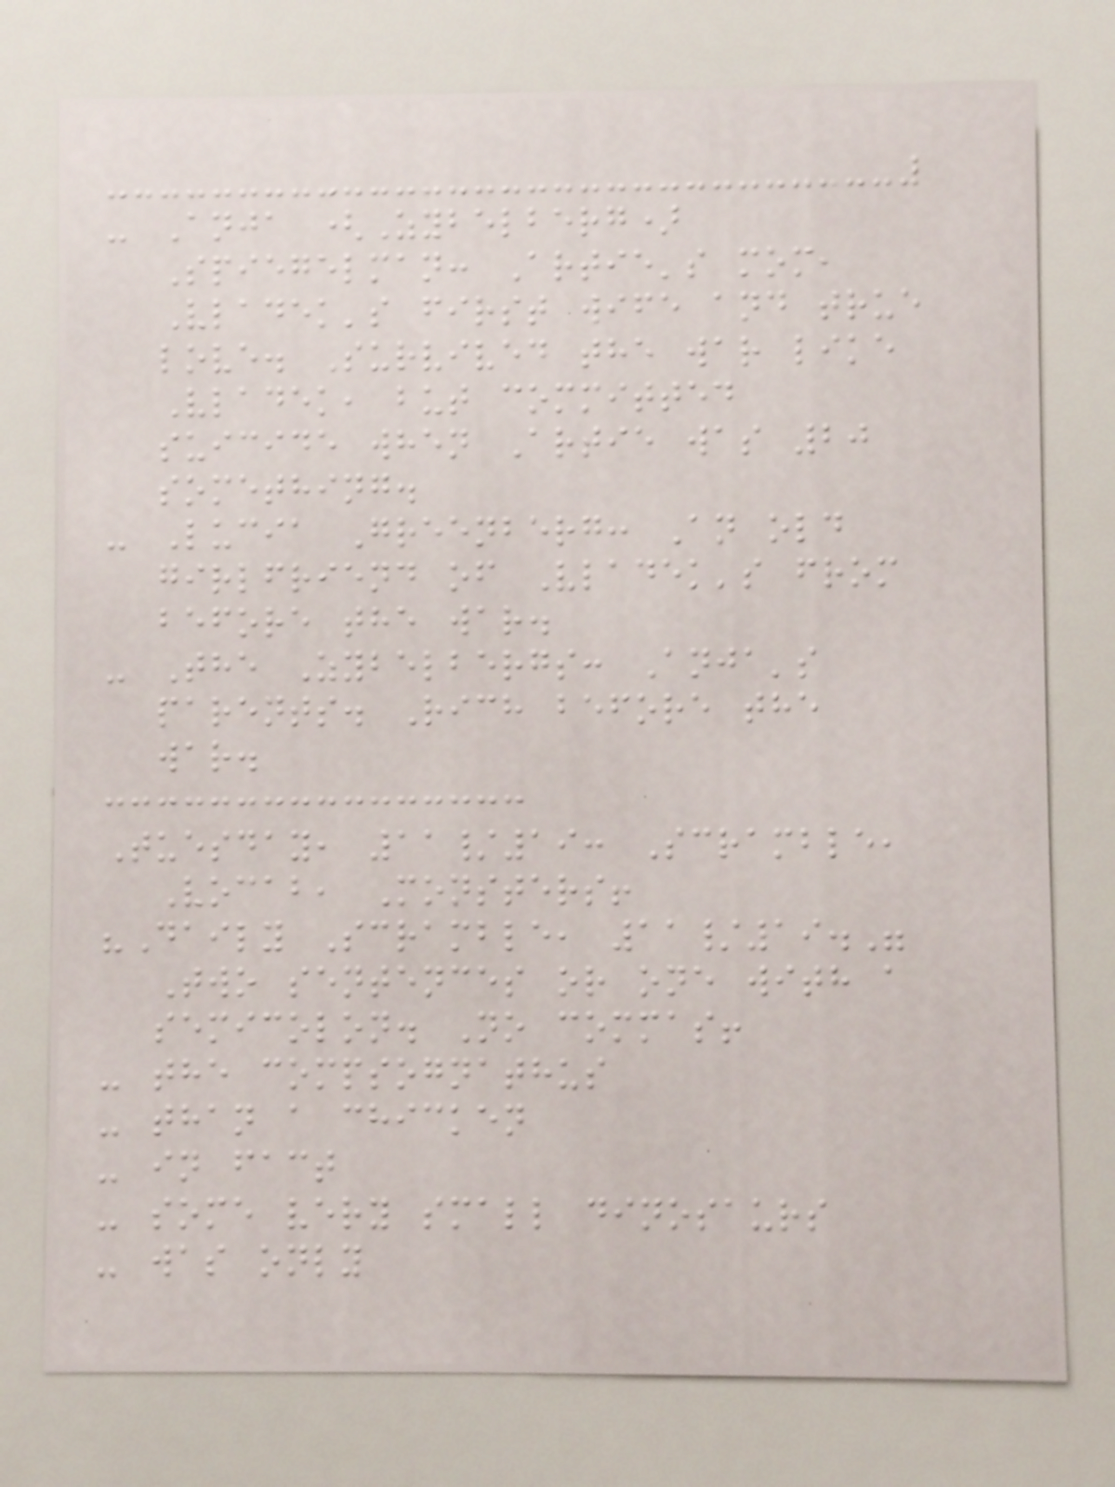- Anja (Zybelberg)
Spiegelman: Artie's mom,
Vladek's first wife and true
love. Survived the war like
Vladek, but committed
suicide when Artie was 20
something.
- Lucia Greenberg: An old
girlfriend of Vladek's from
before the war.
- The Zybelbergs: Anja's
parents. Rich before the
war.
Tuesday, 11/19: Scramble,
Vocab, Monsters!
"Daily Scramble, 11/19."
Two sentences or one with a
semicolon. No commas!
- the compsognathus
- than a chicken
- in fact
- some very small dinosaurs
- was only
